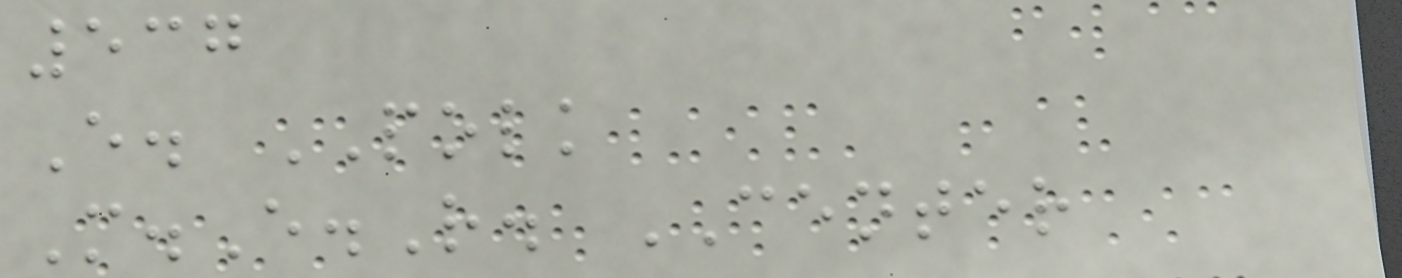537
E. POLK
M.E.R. CENTER
